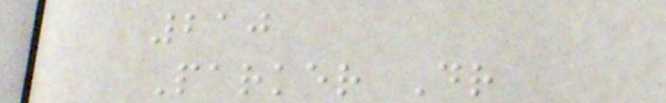210
Parker Dr
